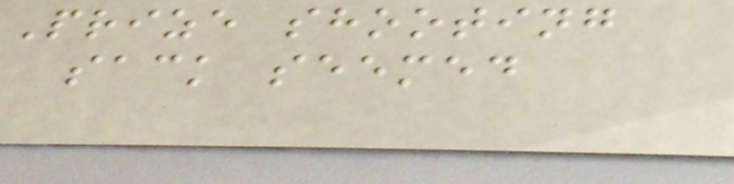Prize shooting
sack seemed
